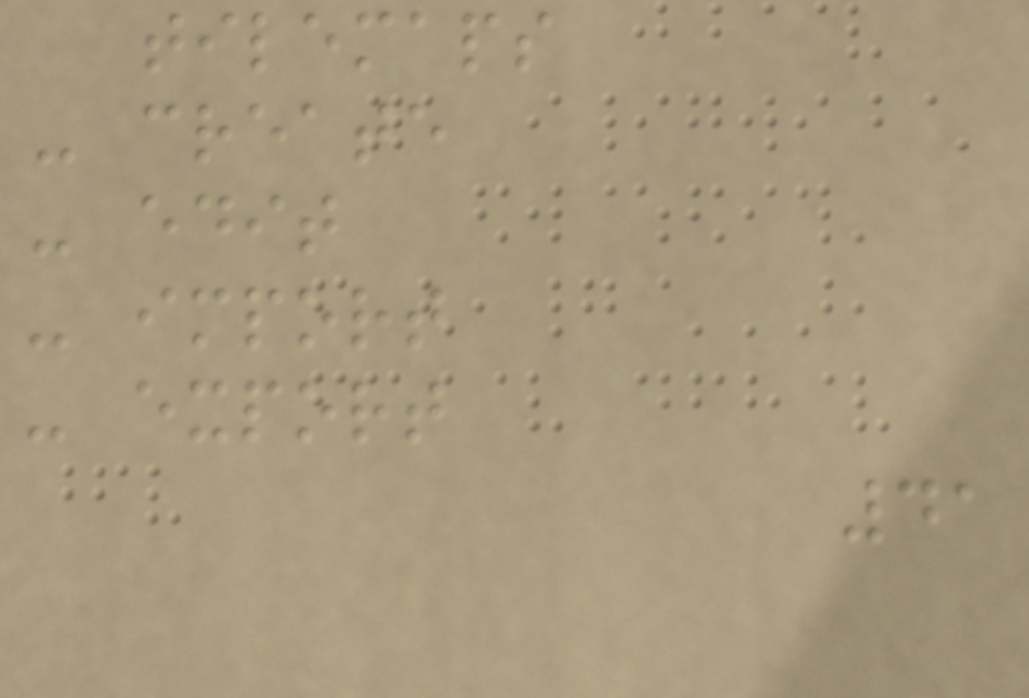tilemaps
- create
- edit
- import
- export
41
